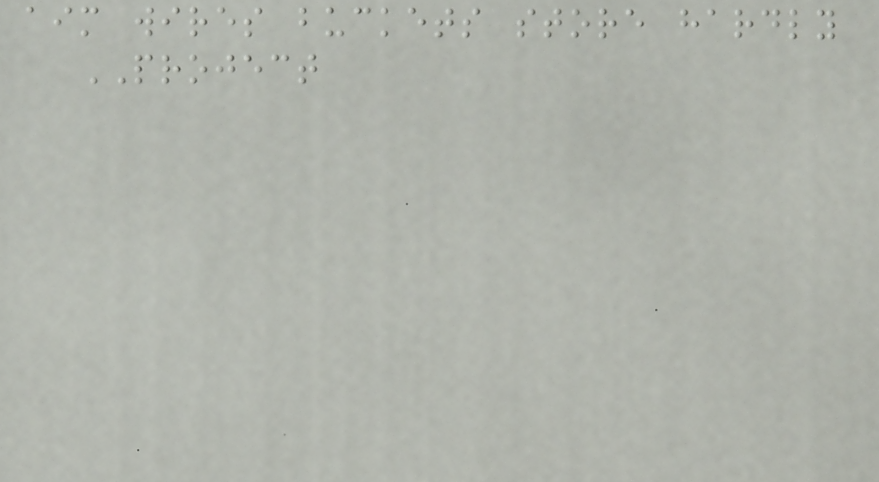aim wires buckets store hardly
PROJECT
